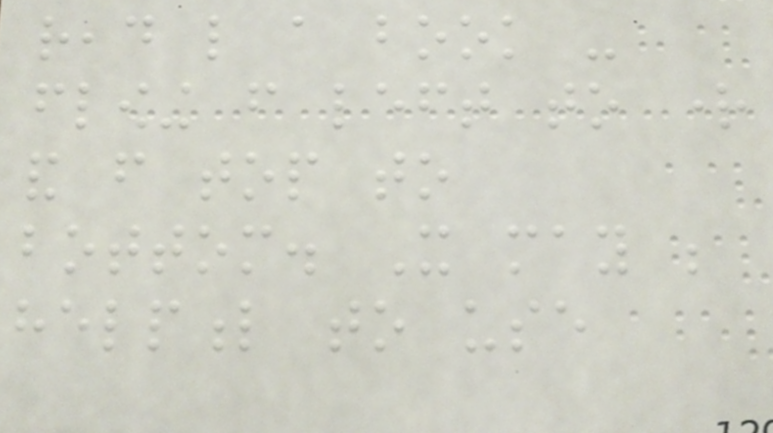read like a book -
flowing from left to right
and from top to
bottom. It may be
helpful to use
